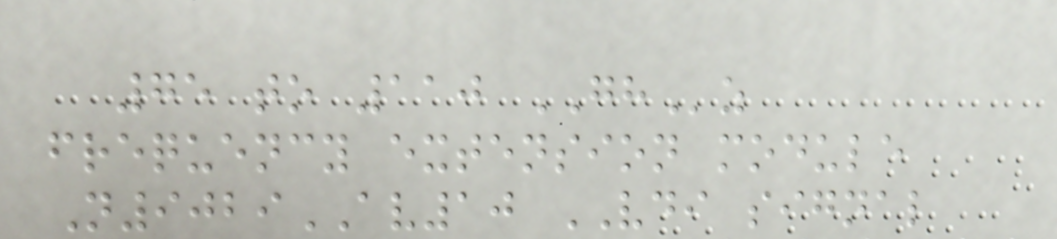75 to 110 GHz
frequency extension module
N9029AV10 VDI signal
